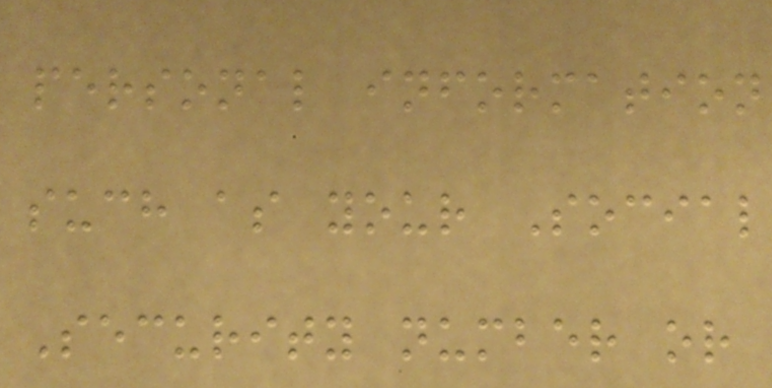personal information
such as your Social
Security number or
